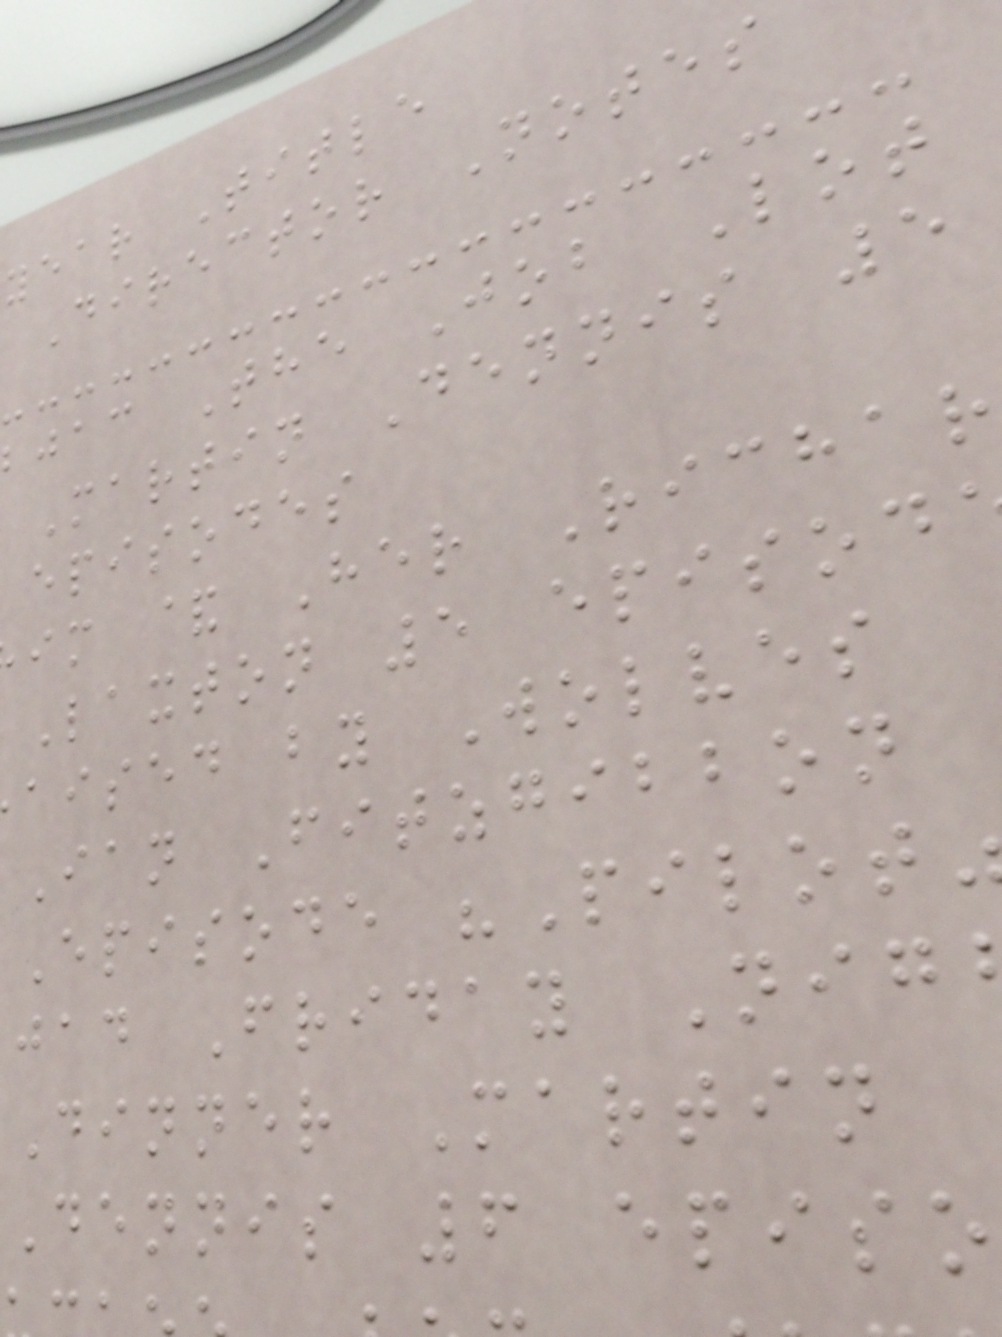year Title
Director Notes
jac The Job Lot
Martin Dennis 5
episodes
im & Her Richar
Laxton 5 episod
aised by Wolves
Ian Fitzgibbon
Episode "Pilot
jad Friday Nig
Dinner Martin
Dennis 6 episo
